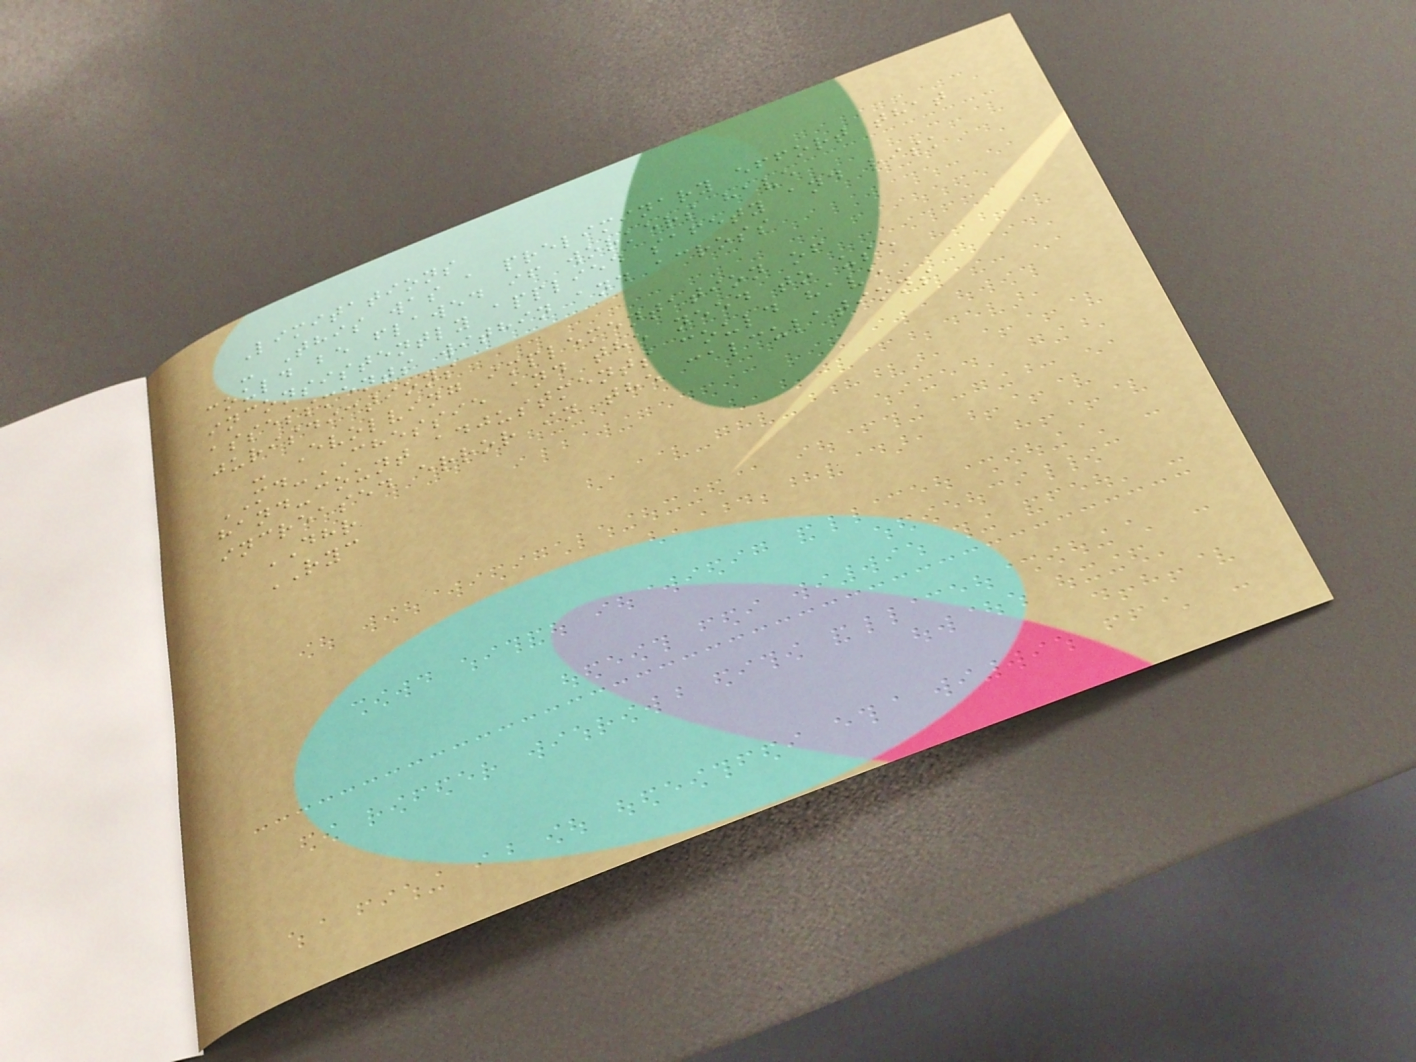Limitations
- This was a preliminary effort that
could be flawed if workers have
inconsistently applied safety and risk
assessments within and across
jurisdictions
- Evolving implementation of
MD-CHESSIE and the need to use
hand-count adjustments could have
increased error in the calculations
DHR
RYC
